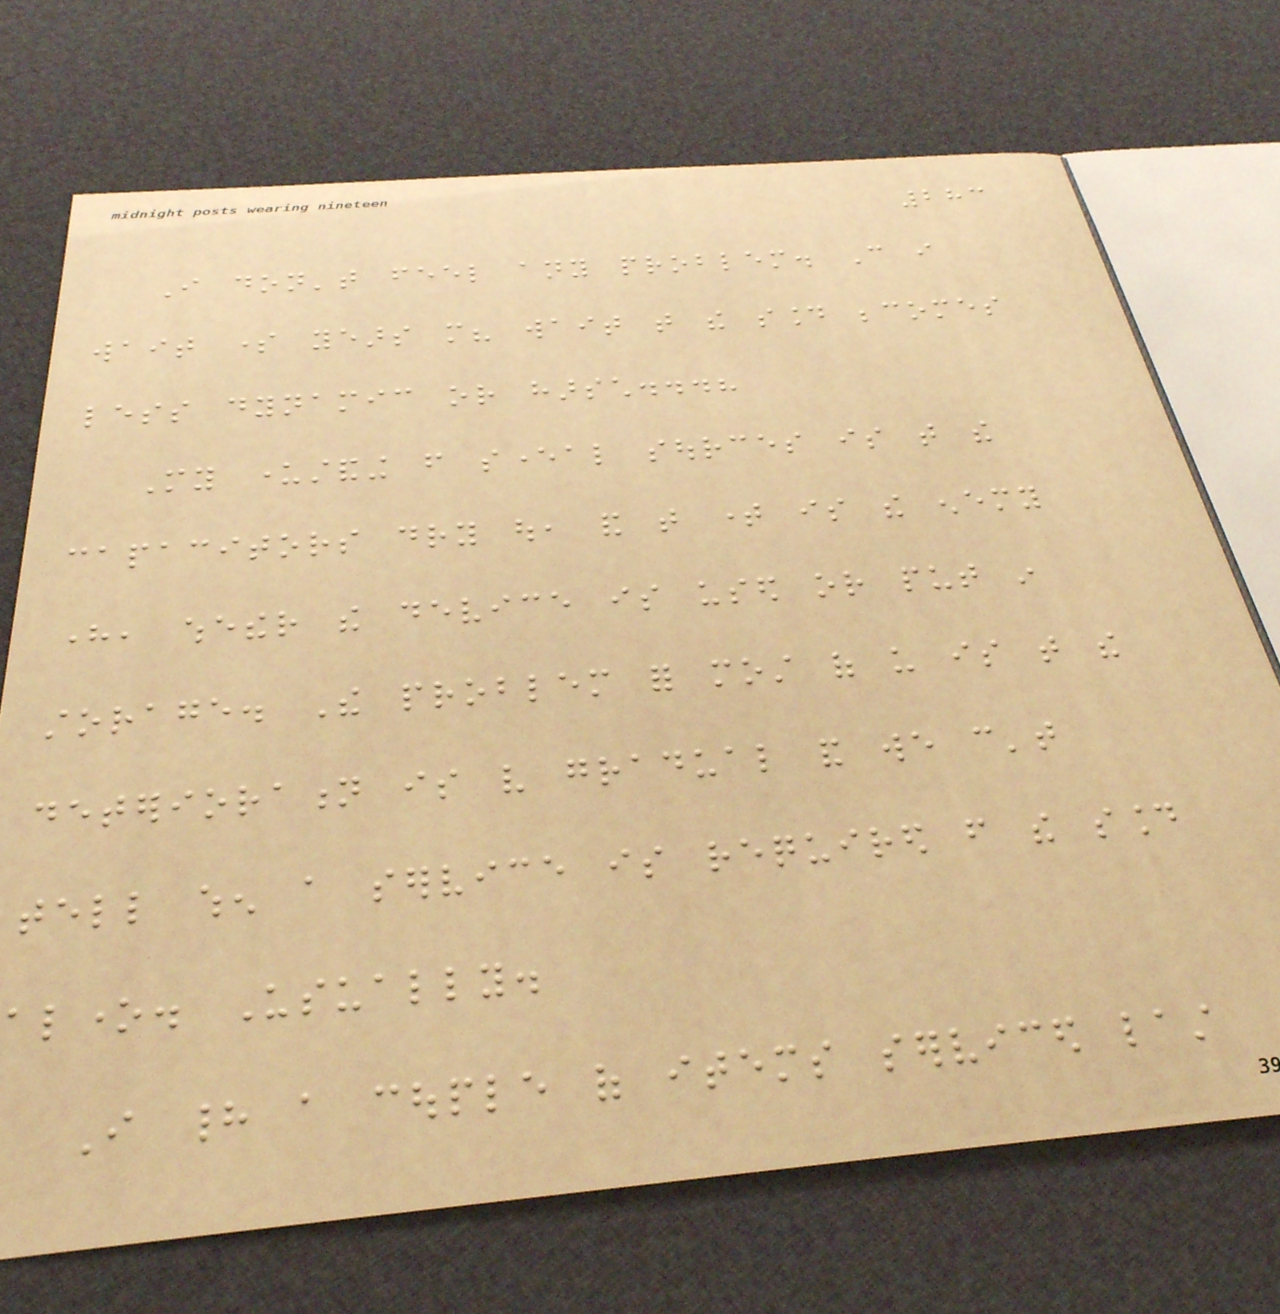283
I don't feel any problem. Can i
wait some years more? wait that the sound becomes
less dynamic or harsch...?
My understanding from several sources is that the
capacitors dry out, and that time is the enemy
here, whether the device is used or put in
storage. The problem for most of us is that the
deterioration is very gradual and we can't
tell when a service is required from the sound
alone. Usually.
I had a couple of items serviced last
